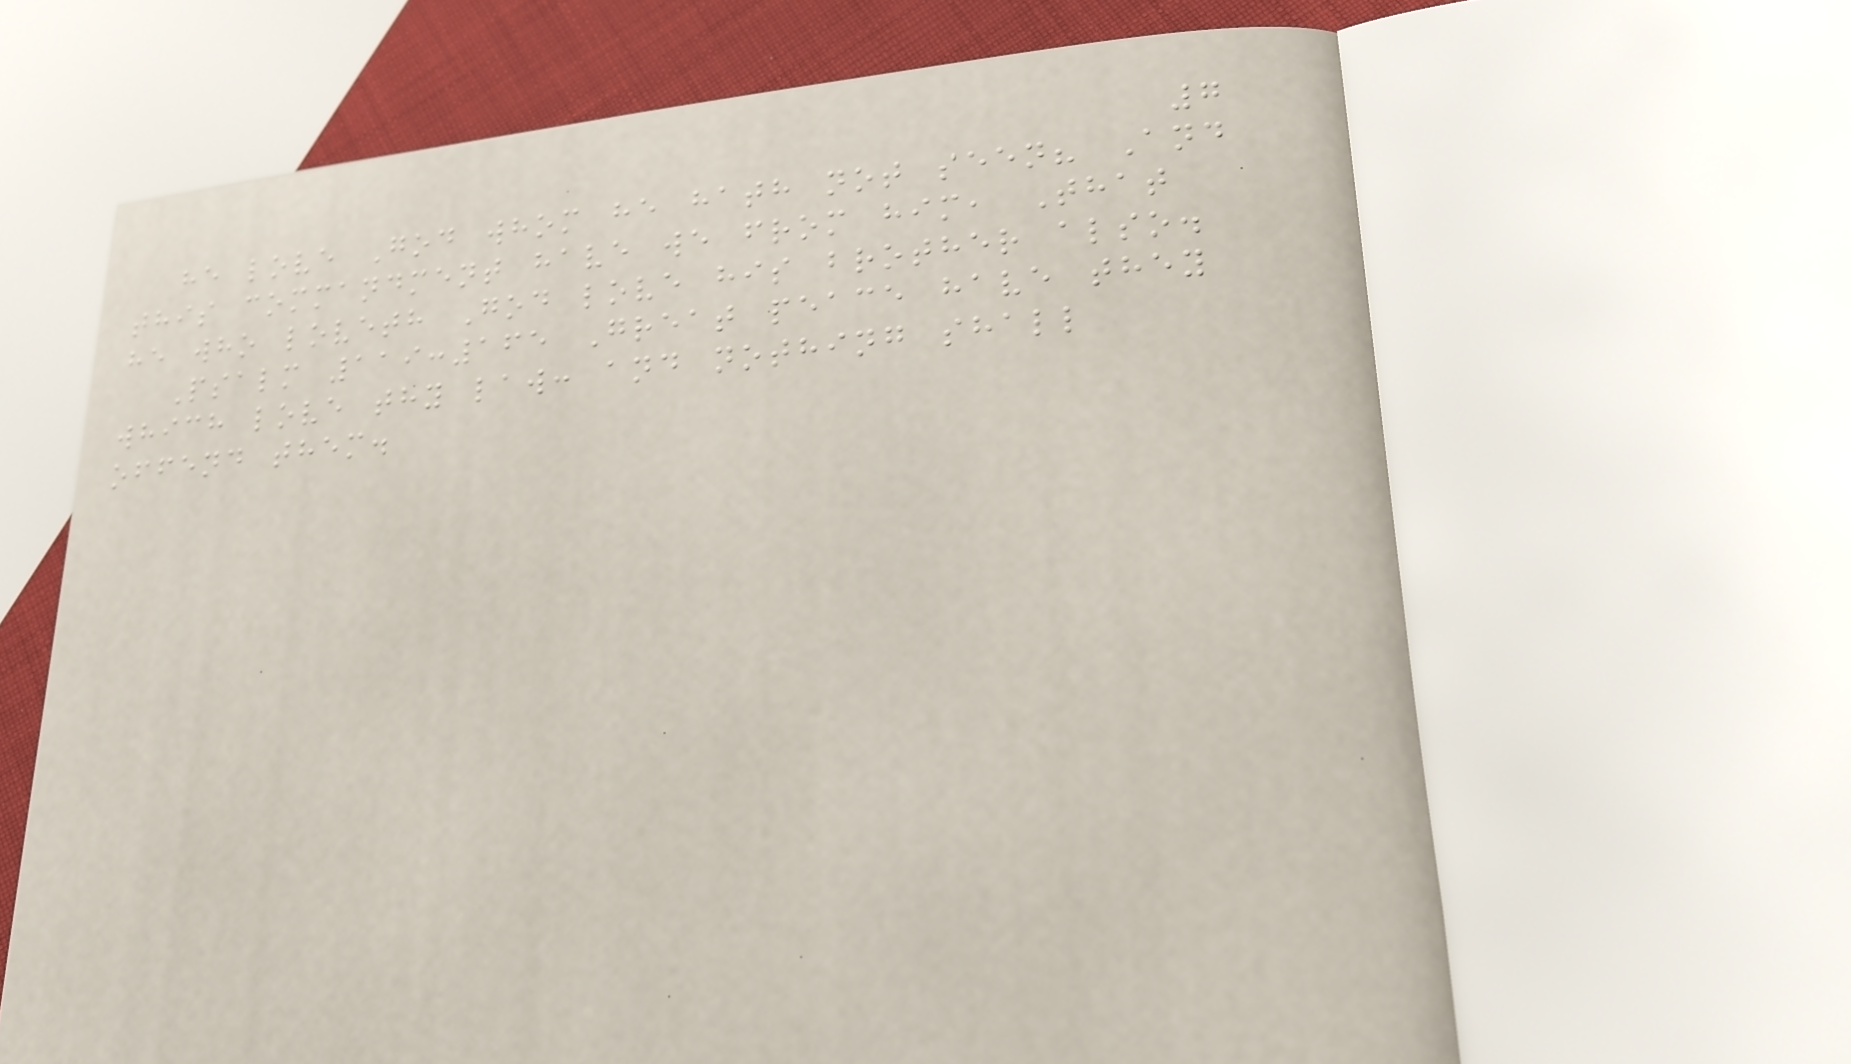7
he love God whom he hath not seen? And
this commandment have we from him, That
he who loveth God love his brother also.
Psalm 119:165 Great peace have they
which love thy law: and nothing shall
offend them.
